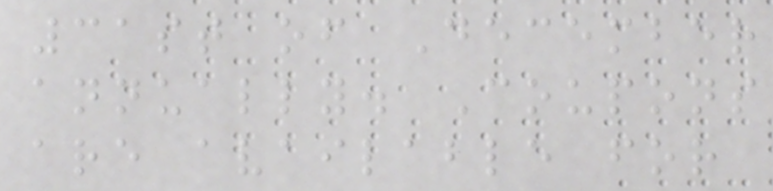31st of December
annually. Coupons
are available for
